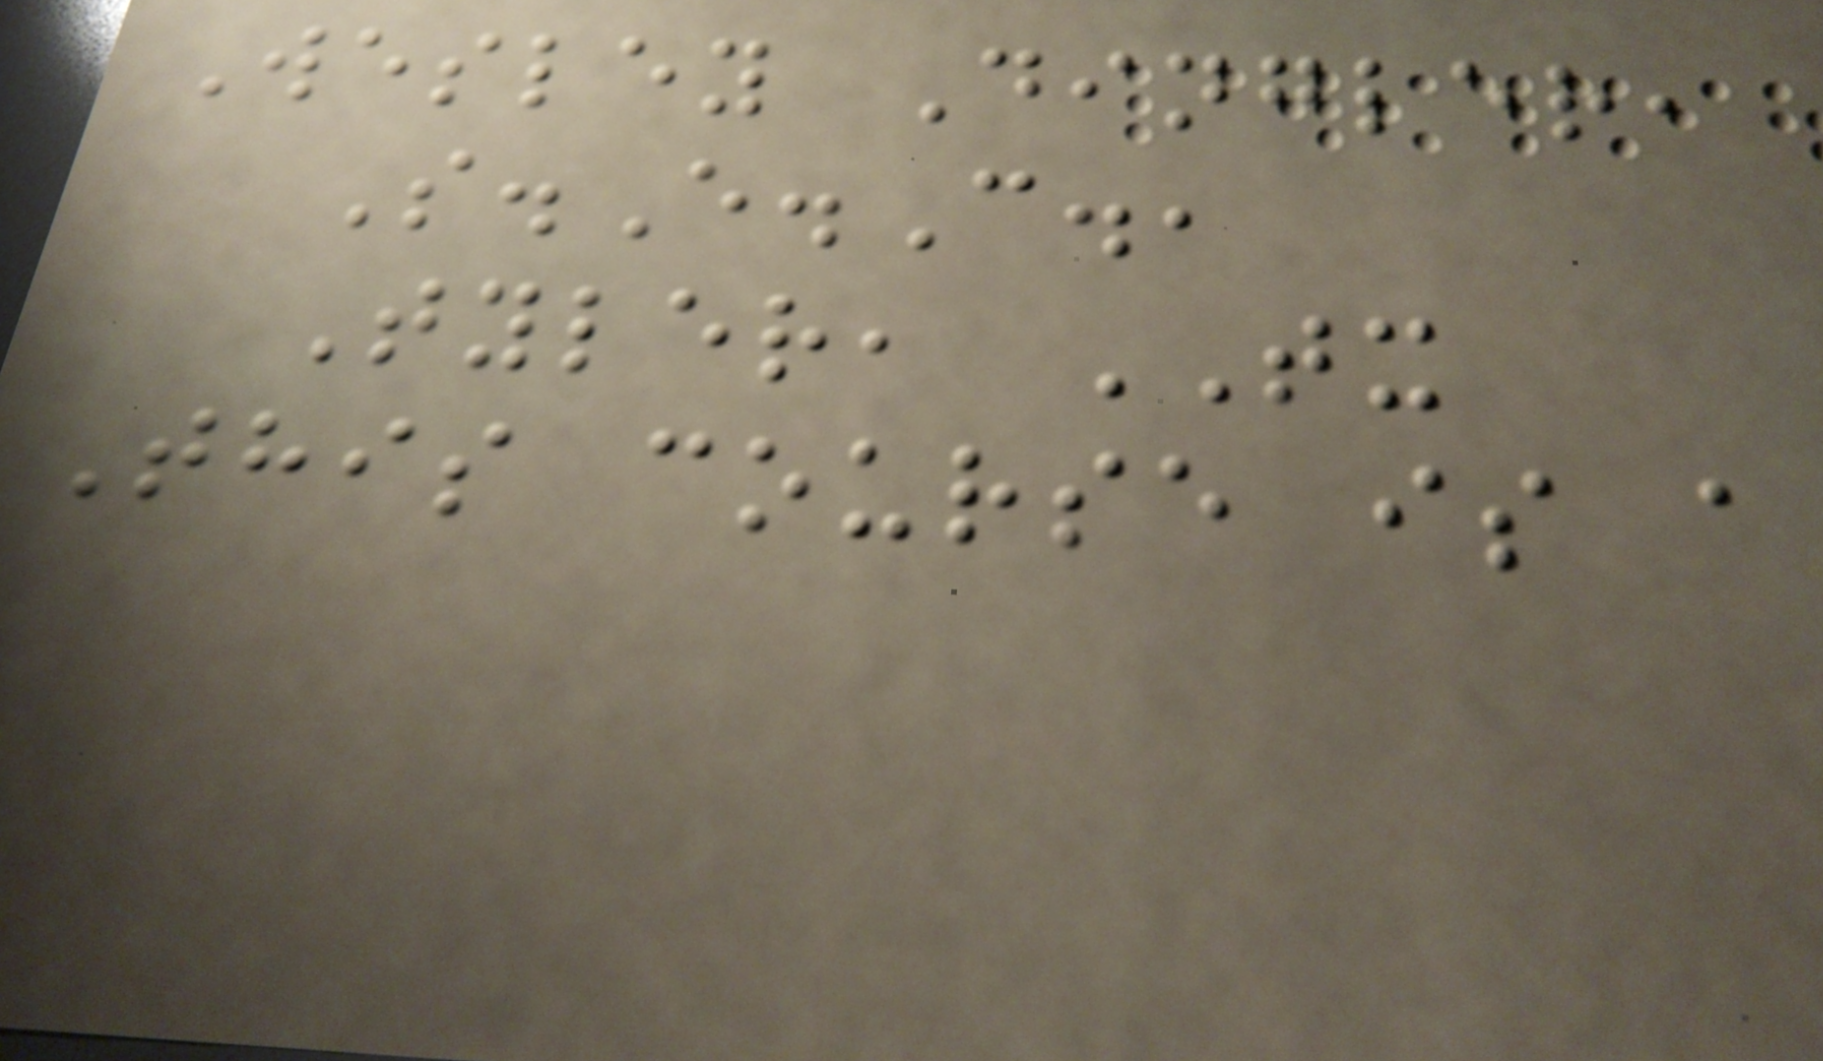Wesley Dingler,
S.E.C.,
Tyler, TX
This course is a
